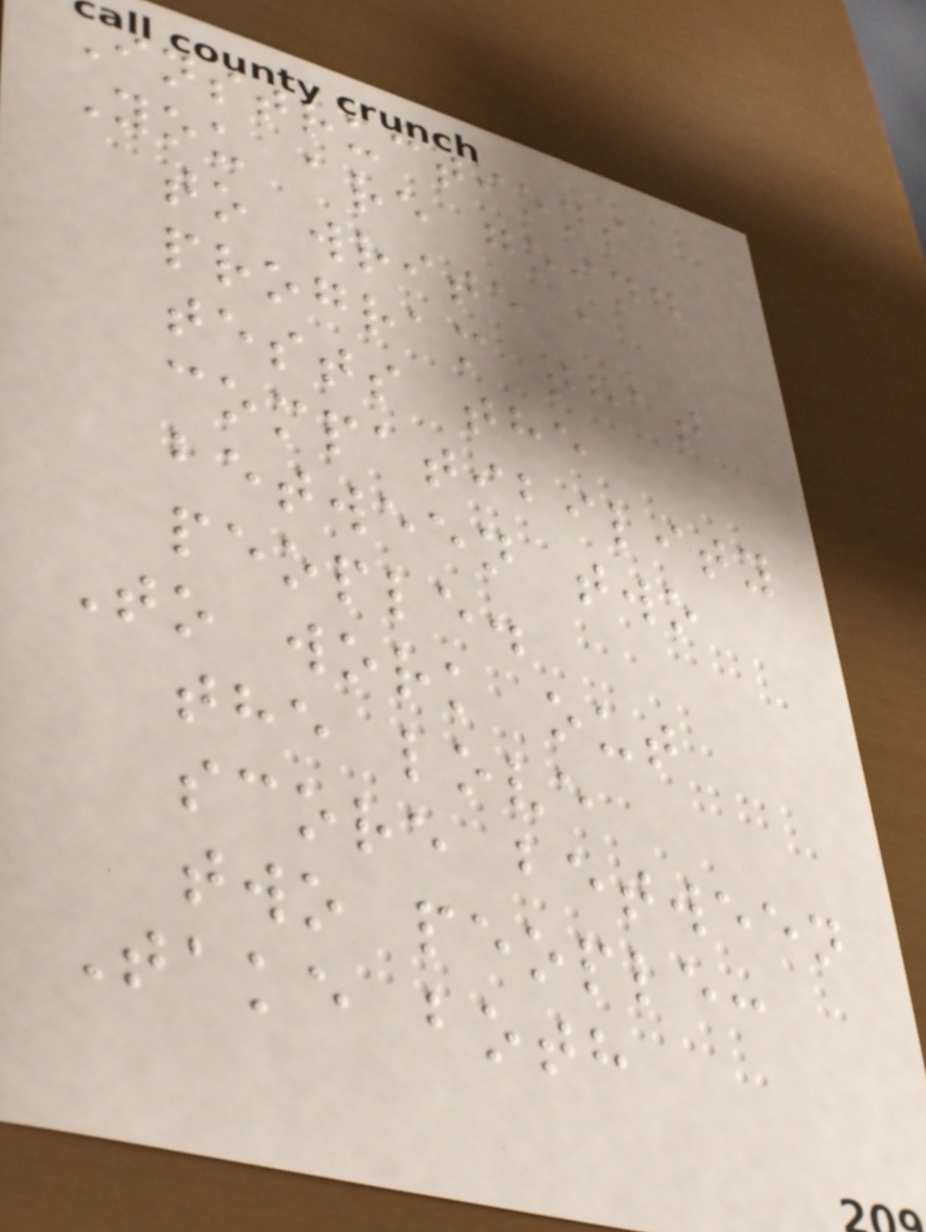Instructions
You are going
to write a
program that
tests the
compatibility
between two
people.
To work out
the love
score between
two people:
Take both
